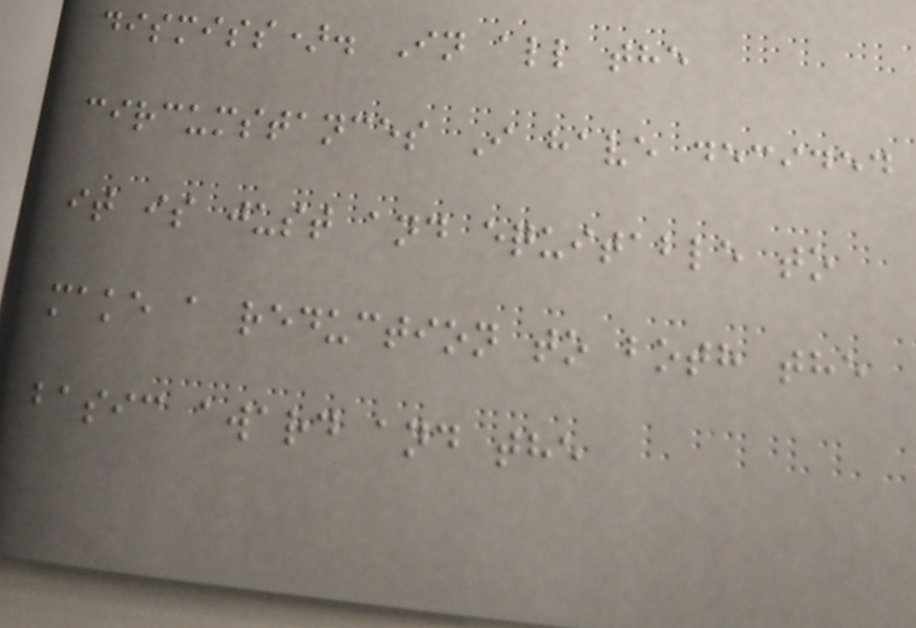dismiss). In all the
circumstances I have decided
it is just and equitable to
make a reduction to both the
basic award and the
